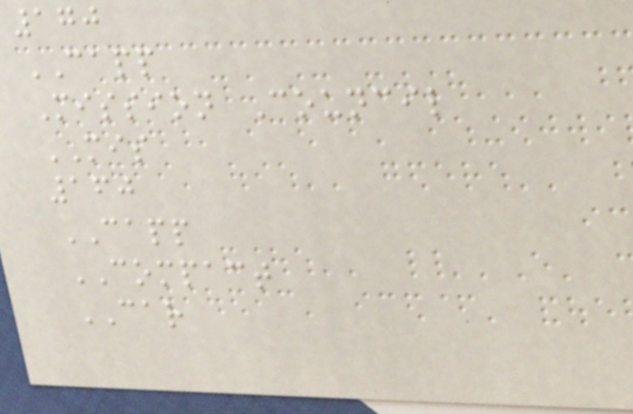170
CAPP
Mission Council
MIS
160
CAPP
COMPACT
CAR
